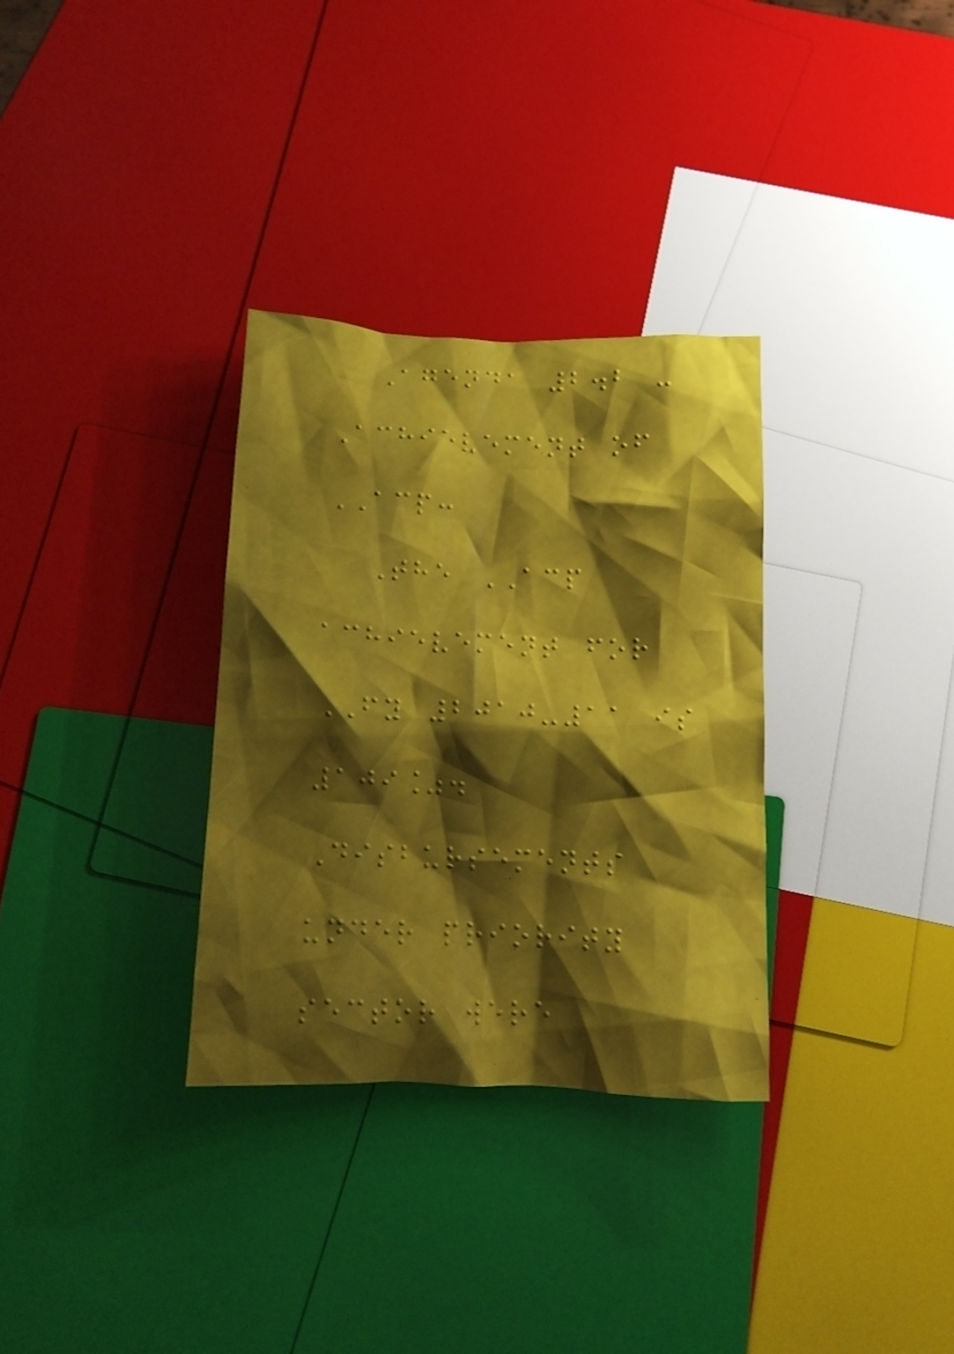Agenda 2.2 -
Achievement of
ACP:
The ACP
achievement for
FY 2010-11 is
109%.
Disbursements
under priority
sector were
